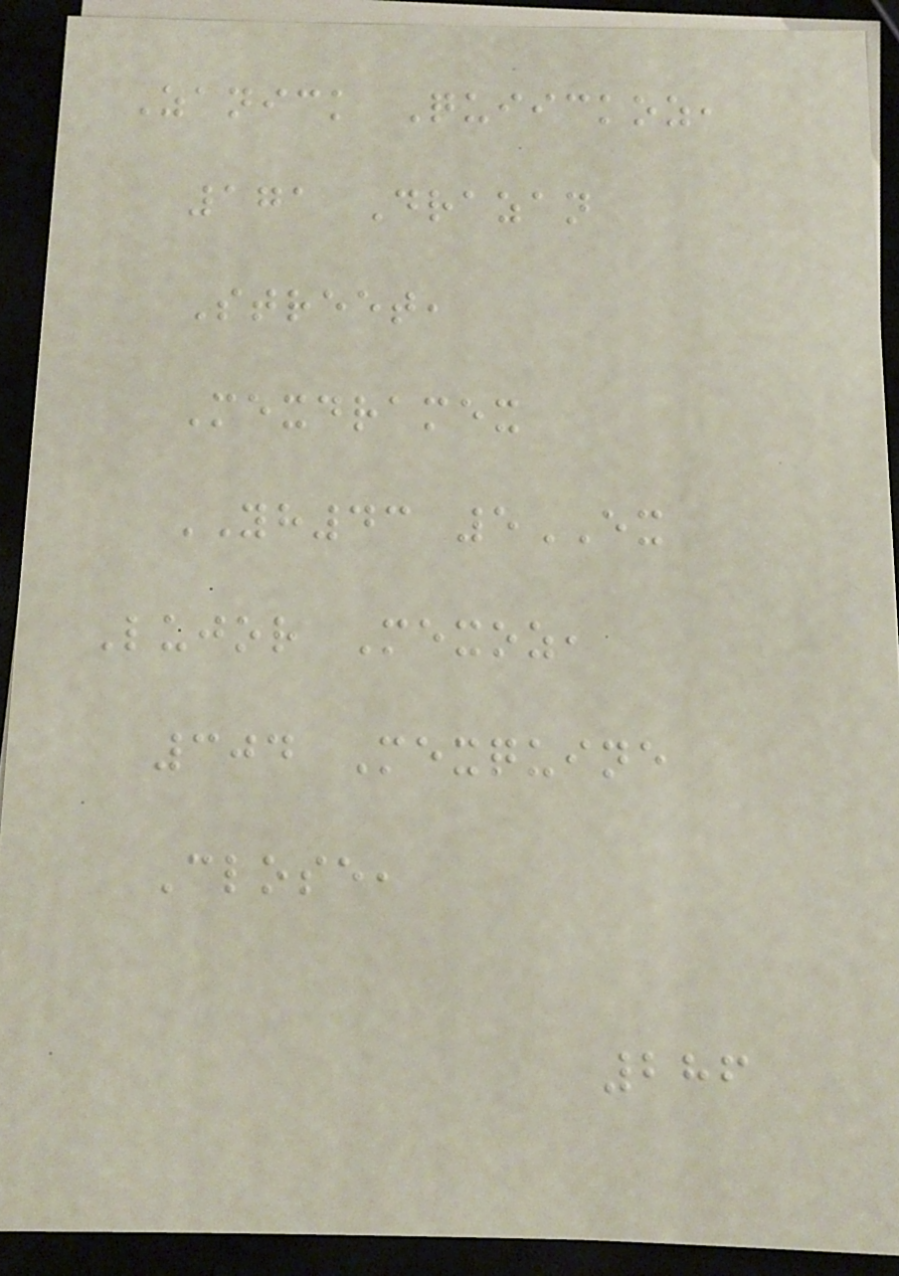Zanick Quiickoz,
171 Drazan
Street,
Mexdramex
YH43 5EX
Lujor Mexoz,
304 Mexquine
Close,
286
